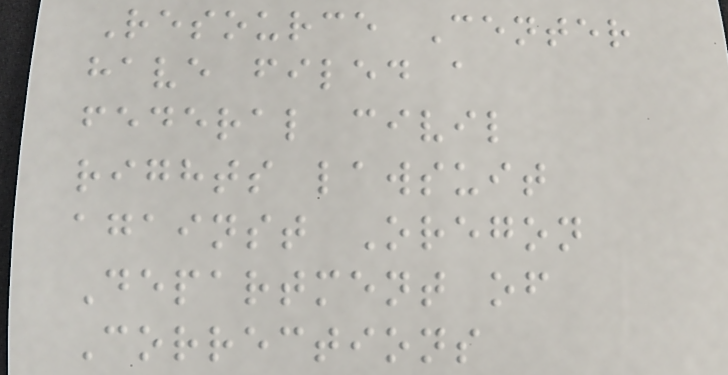Resource Center
have filed a
federal civil
rights lawsuit
against Oregon
Department of
Corrections
